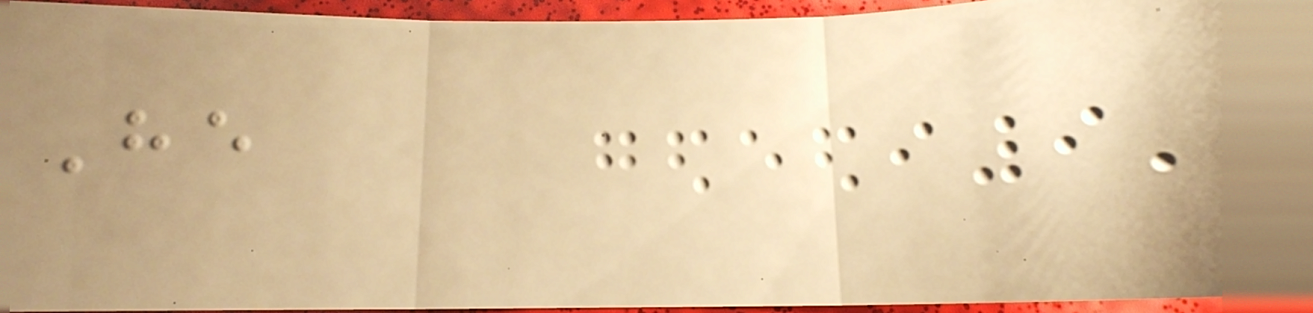He
